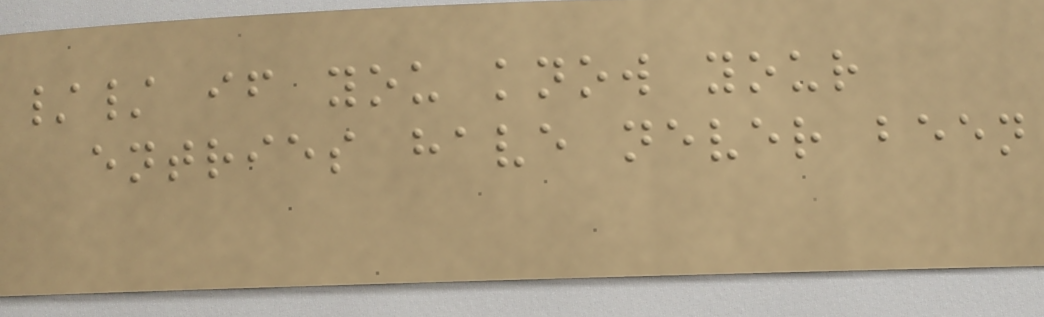// if you know your
entries have never been
